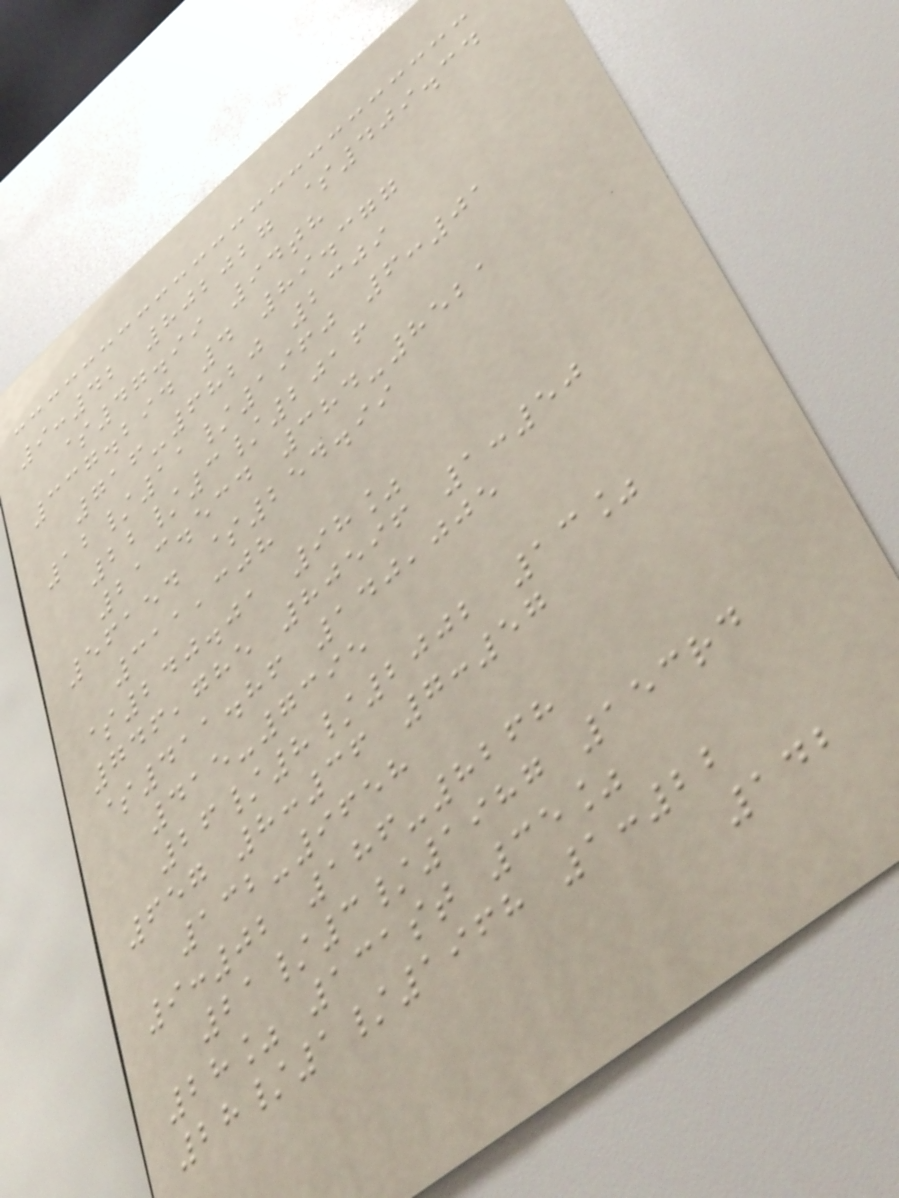9:42 802027 $409.34
$47.99 94th
337.294 4 89.377
716-6820 2309
12/11/1960 6:01
22/3/2016
213.534 384-8521
56154 $254.99
311,308
$240.01 98%
746,785 80596 1:50
$411.86 140,005
415-7395
26/8/2002 13%
657 8:36 7:57
132-9658
9:02 186-8268
21/3/1987 153rd
28% 131st 35%
28/1/1968 1:22
142
